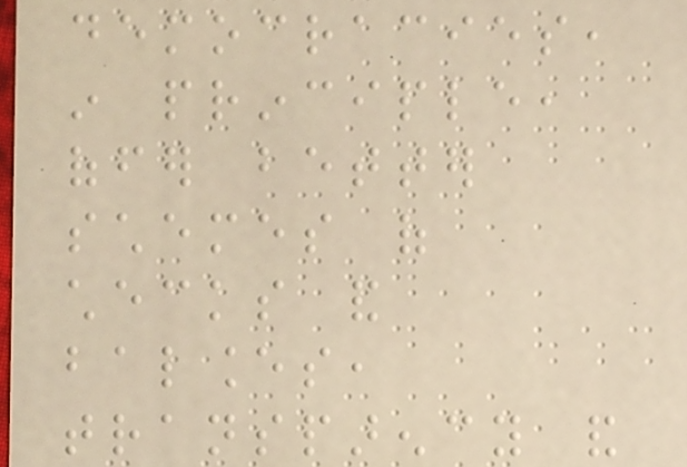democracies,
in principle,
offer better
schemes of
checks and
balances,
transparency and
